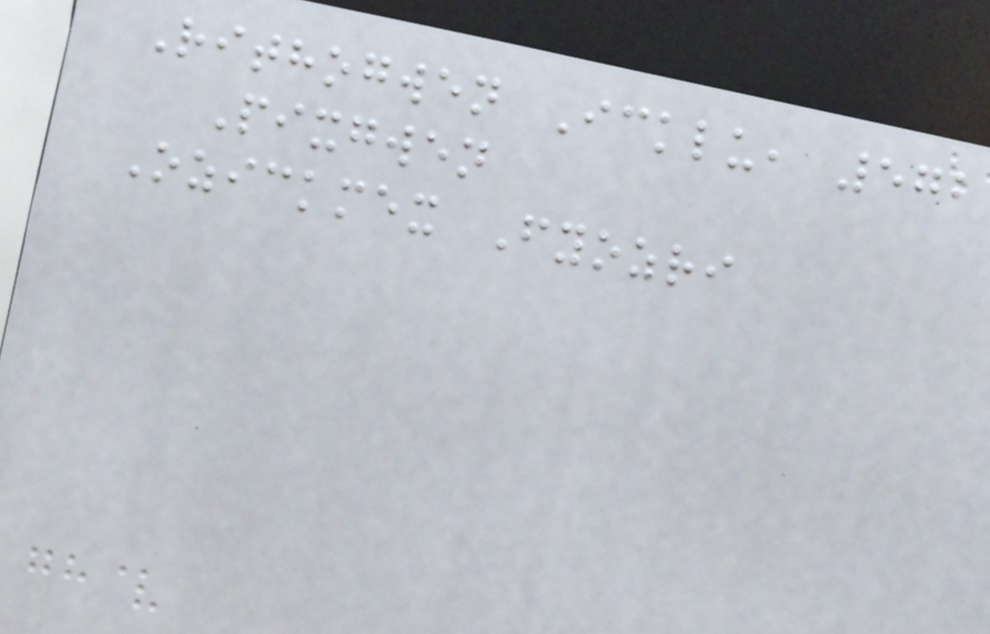Rithogwen Icklu, 572
Pixgwen
Ozickmex Fyozri
